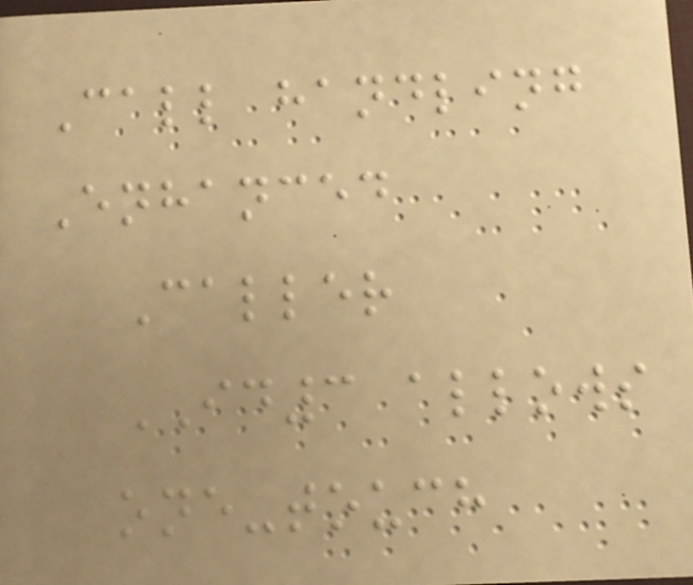Call handling
Enhanced
Caller
ID3 allows
one-touch
